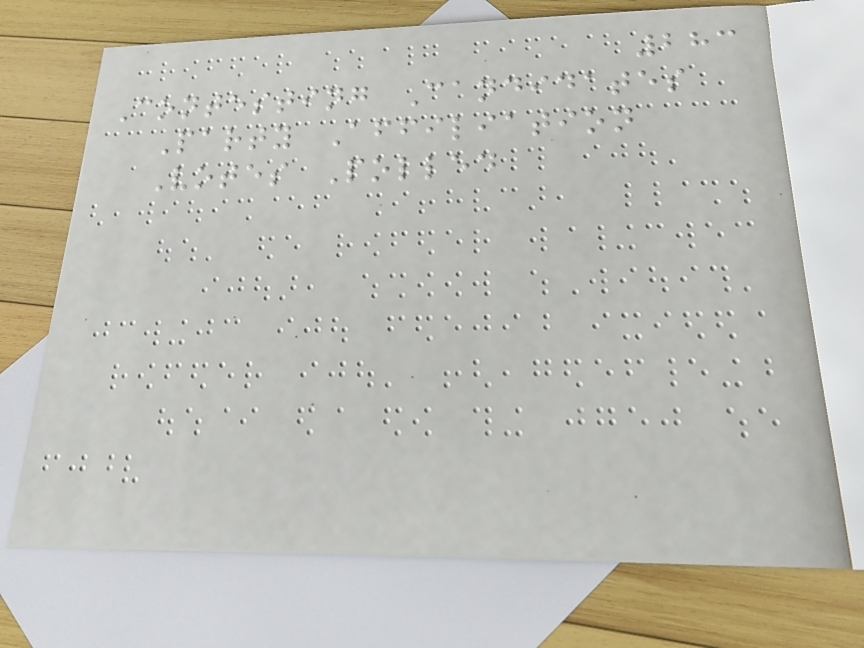283
Contesting Candidates
Party Affiliation
Votes Polled
